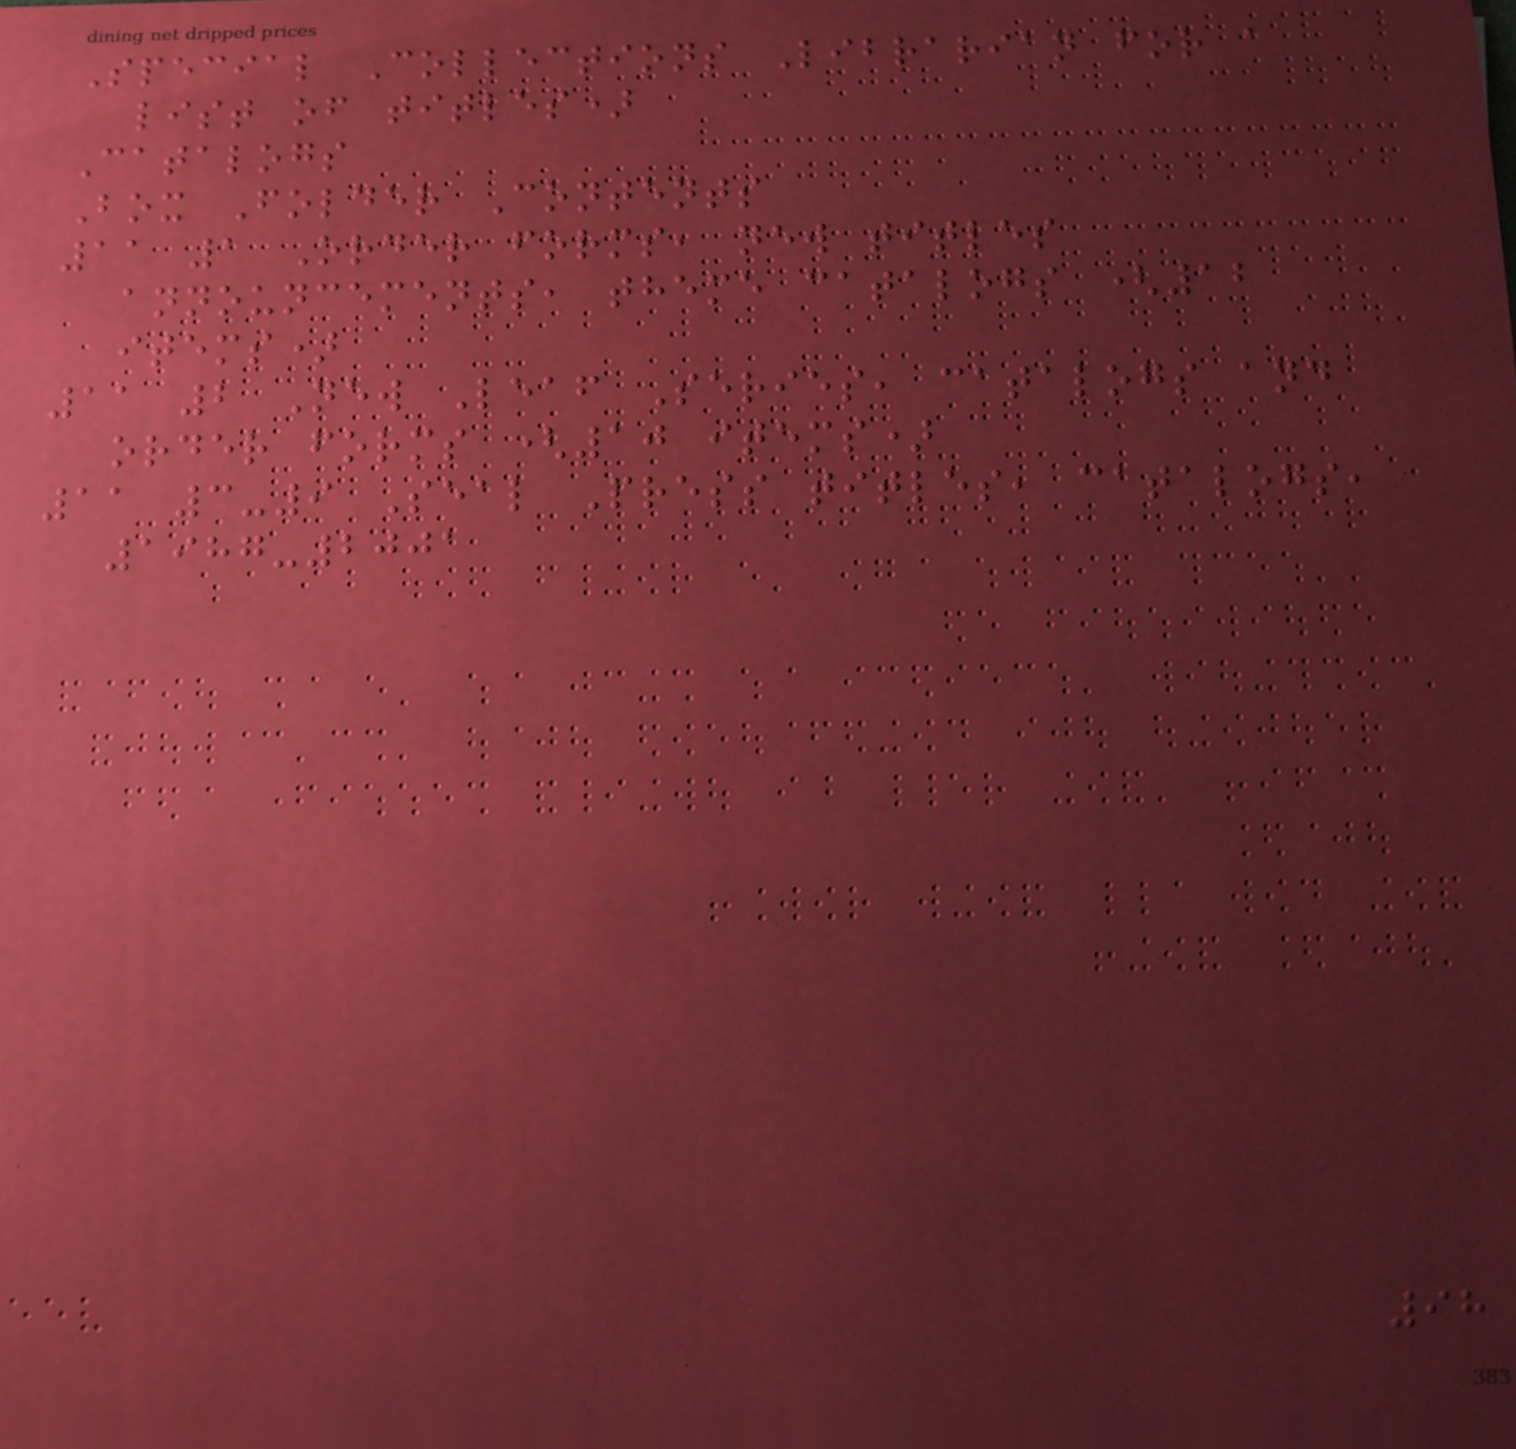Special Collections Librarian for a
list of titles)
Catalogs
Box Folder Contents
11 1 Order forms, new titles
announcements, theme catalogs (12
items)
11 2 New Leaf Series, catalogs and
order forms (10 items)
11 3-9 Seal Press titles, catalogs,
1987-2001
98
